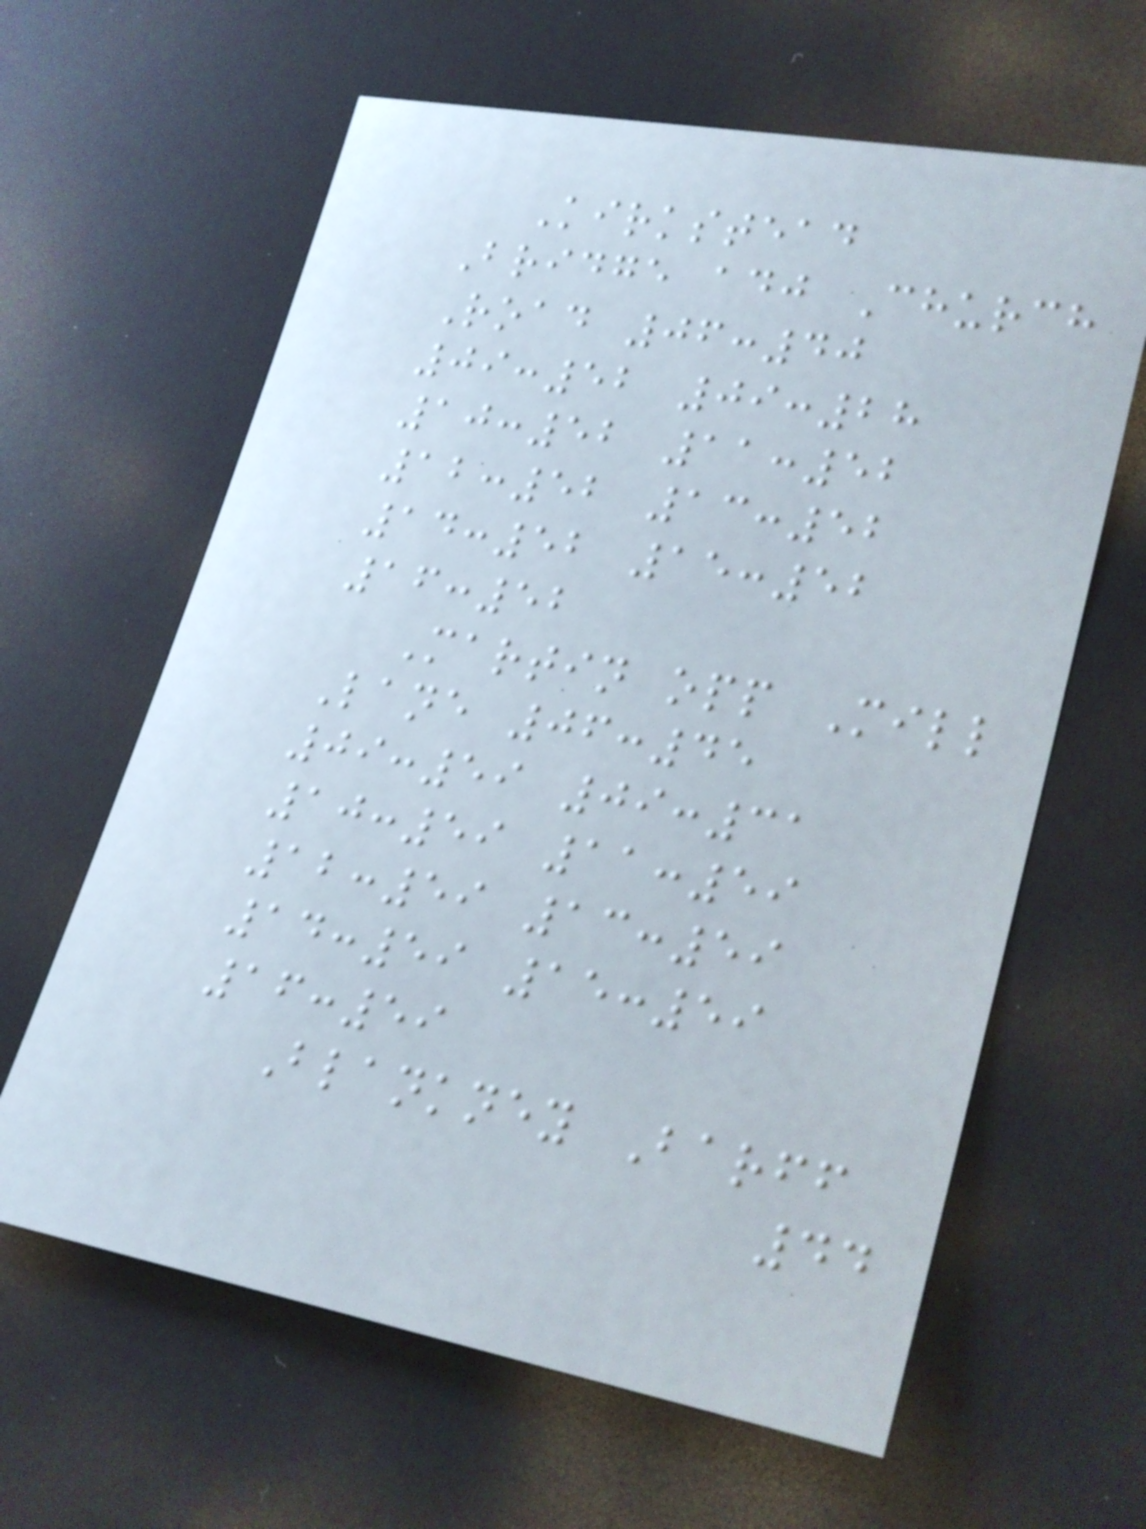Kirkstead
Bridge adj Church
Road 06:40
09:52 09:28
10:52 11:52
12:52 13:52
14:52 15:52
16:52
Martin opp Mill
Lane 06:45
09:59 09:31
10:59 11:59
12:59 13:59
14:59 15:59
16:59
Blankney Barff
44
